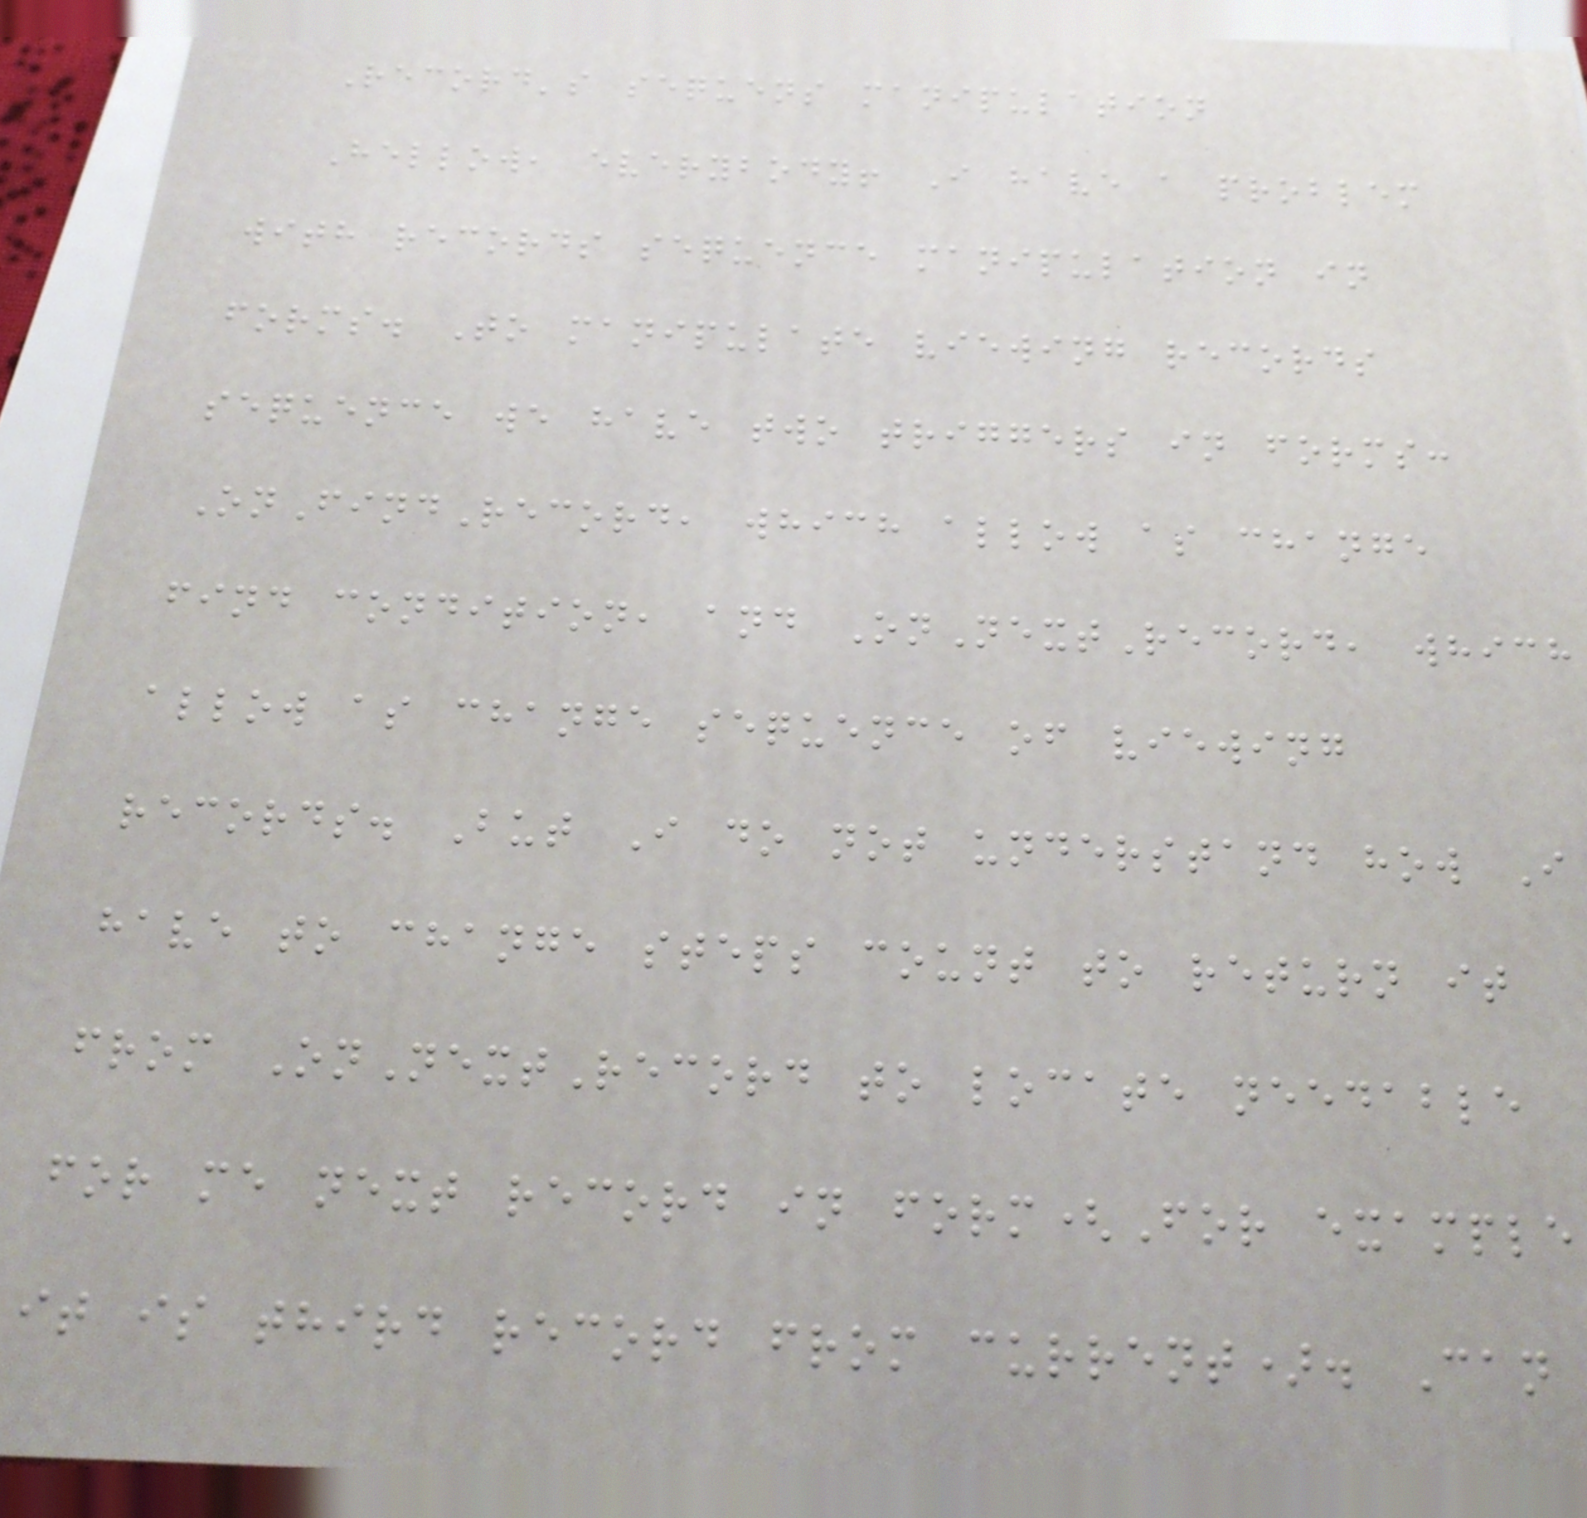Record's sequens manipulation
Hellow, everybody! I have a problem
with records sequence manipulation in
forms. To manipulate viewing records
sequence we have two triggers in forms:
OnFindRecord, which allow as change
find condition, and OnNextRecord, which
allow as change sequence of viewing
records. But I do not understand how I
have to change steps count to return it
from OnNextRecord to locate needable
for me next record in form(For example
it is third record from current). Can
